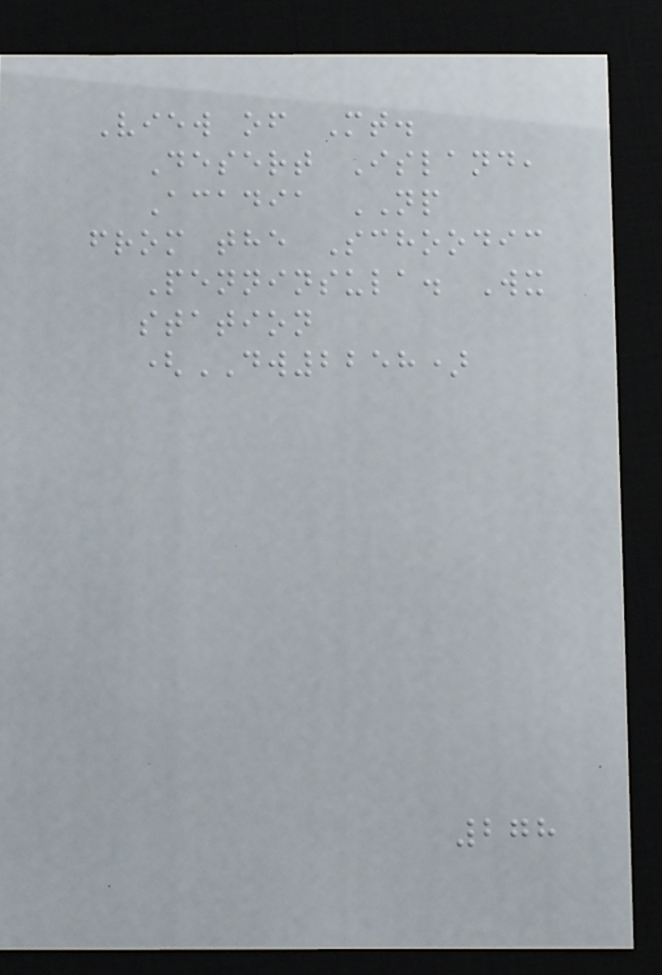View of Mt.
Desert Island,
Acadia NP
from the Schoodic
Penninsula. Wx
station
(DW2258)
278
